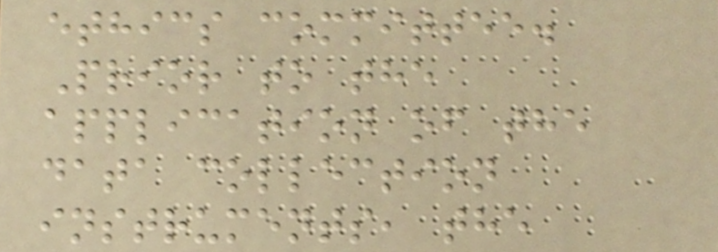ethics committee.
Prior to the
application of the
data collection
instruments, the
